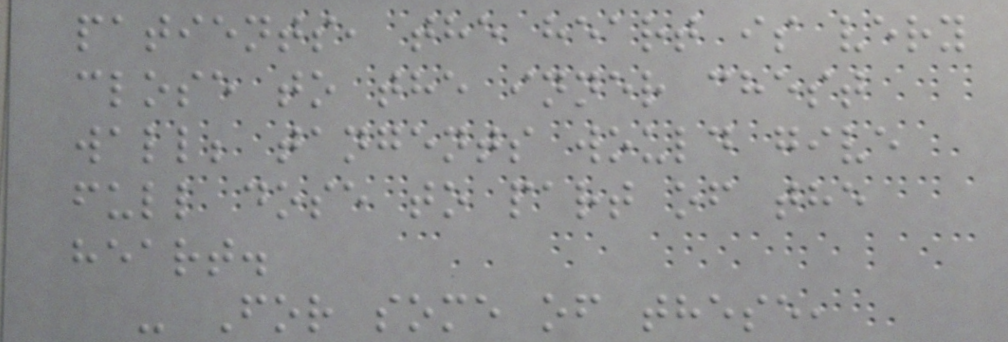patients, the heart is very
close to the inner chest
wall; tangents would give
full dose to part of the
heart.
- For some of these,
